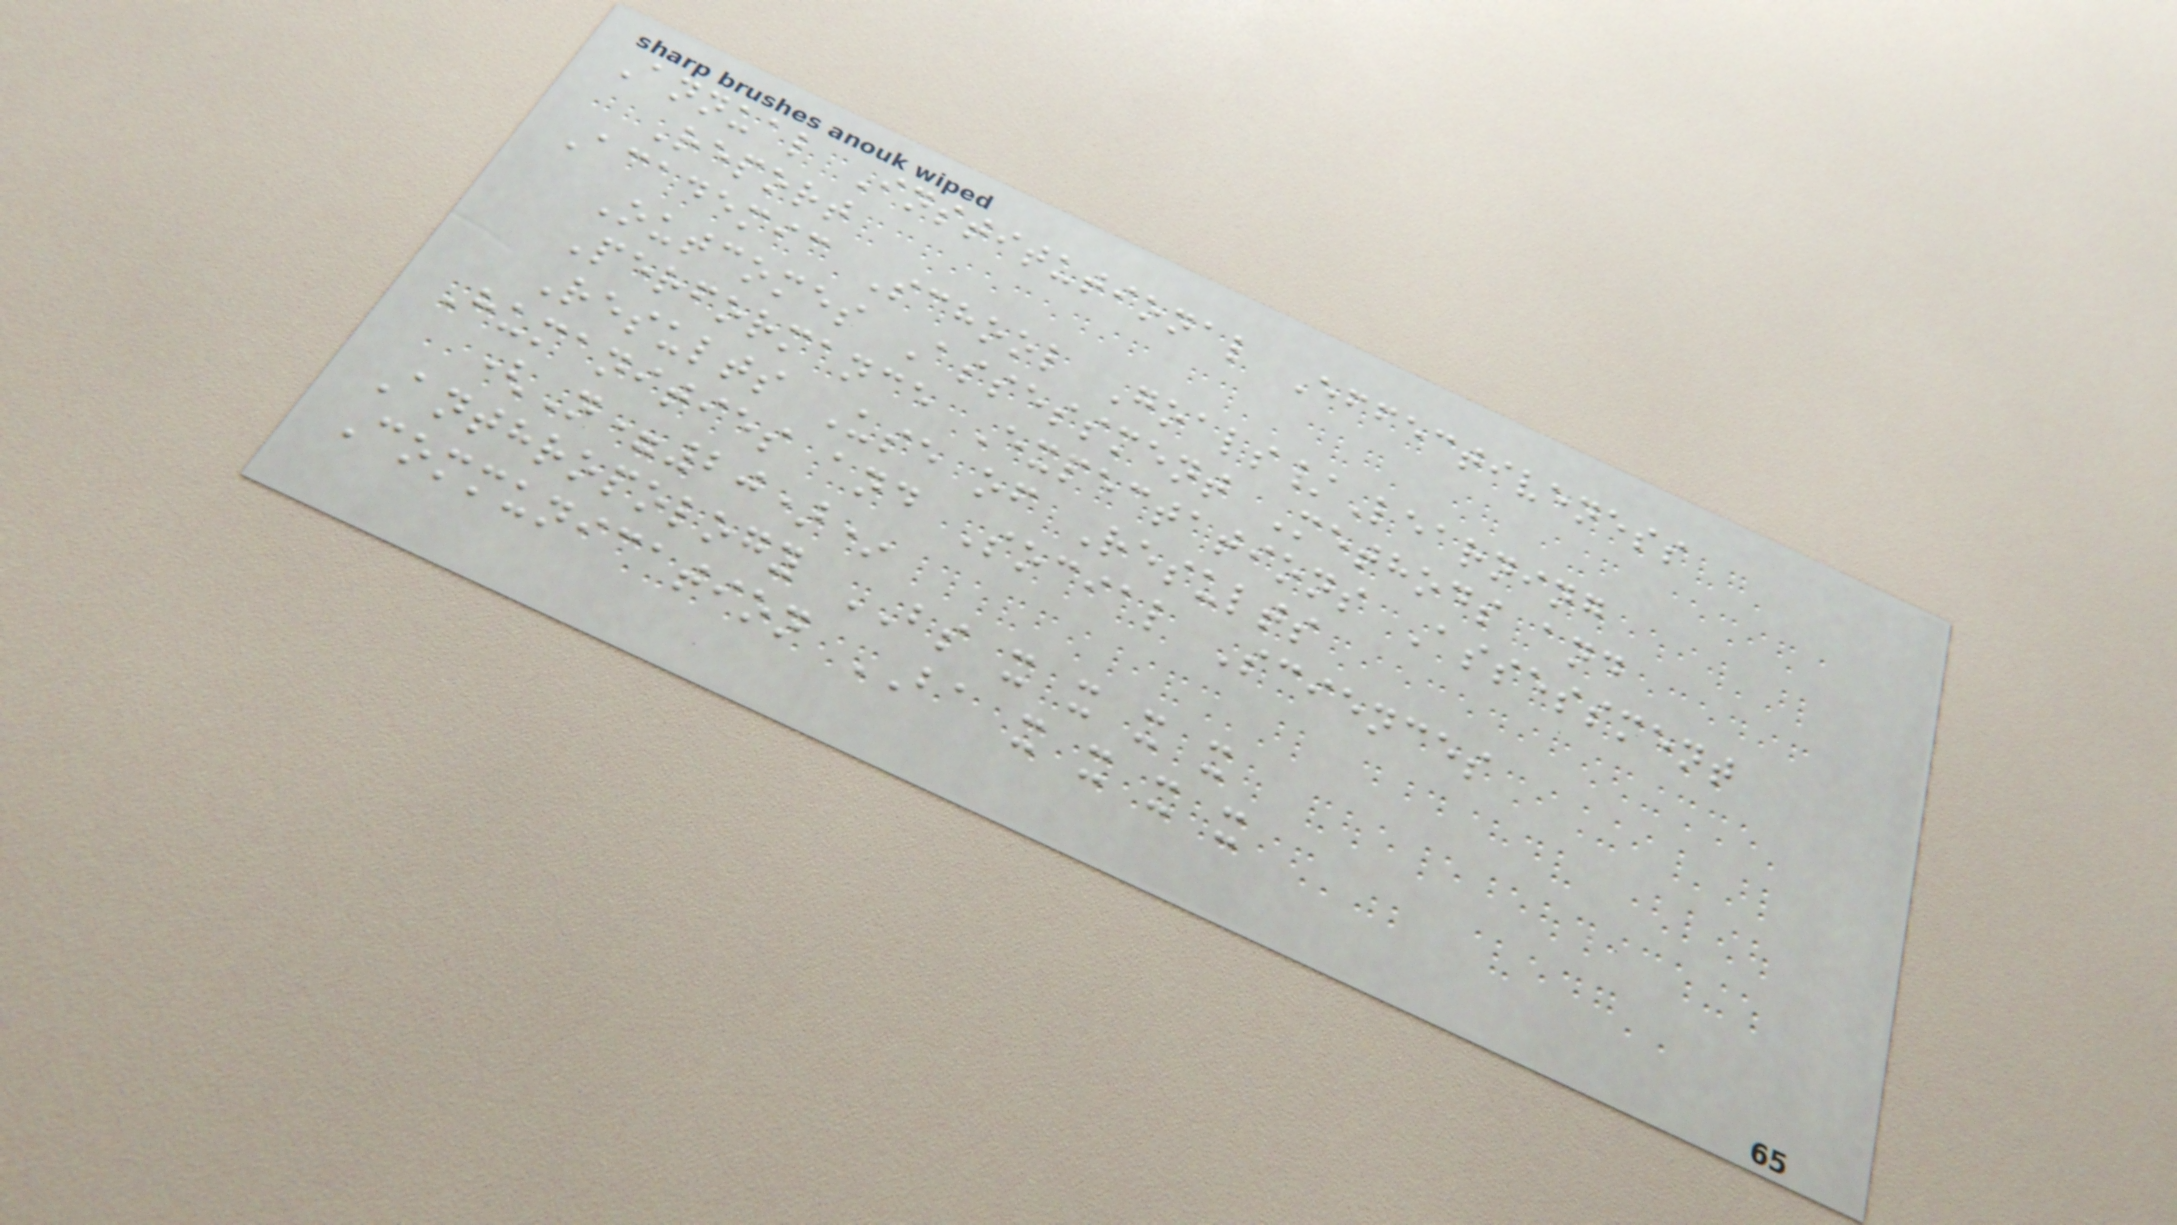Annual Institutional Effectiveness
Report
Academic School Goals/Learning
Outcomes Assessment Methods and
Performance Expectations Assessment
Results Use of Results
Humanities and Social Sciences
(N=20)*
Anthropology BS x x x x
Communication BA x x x x
